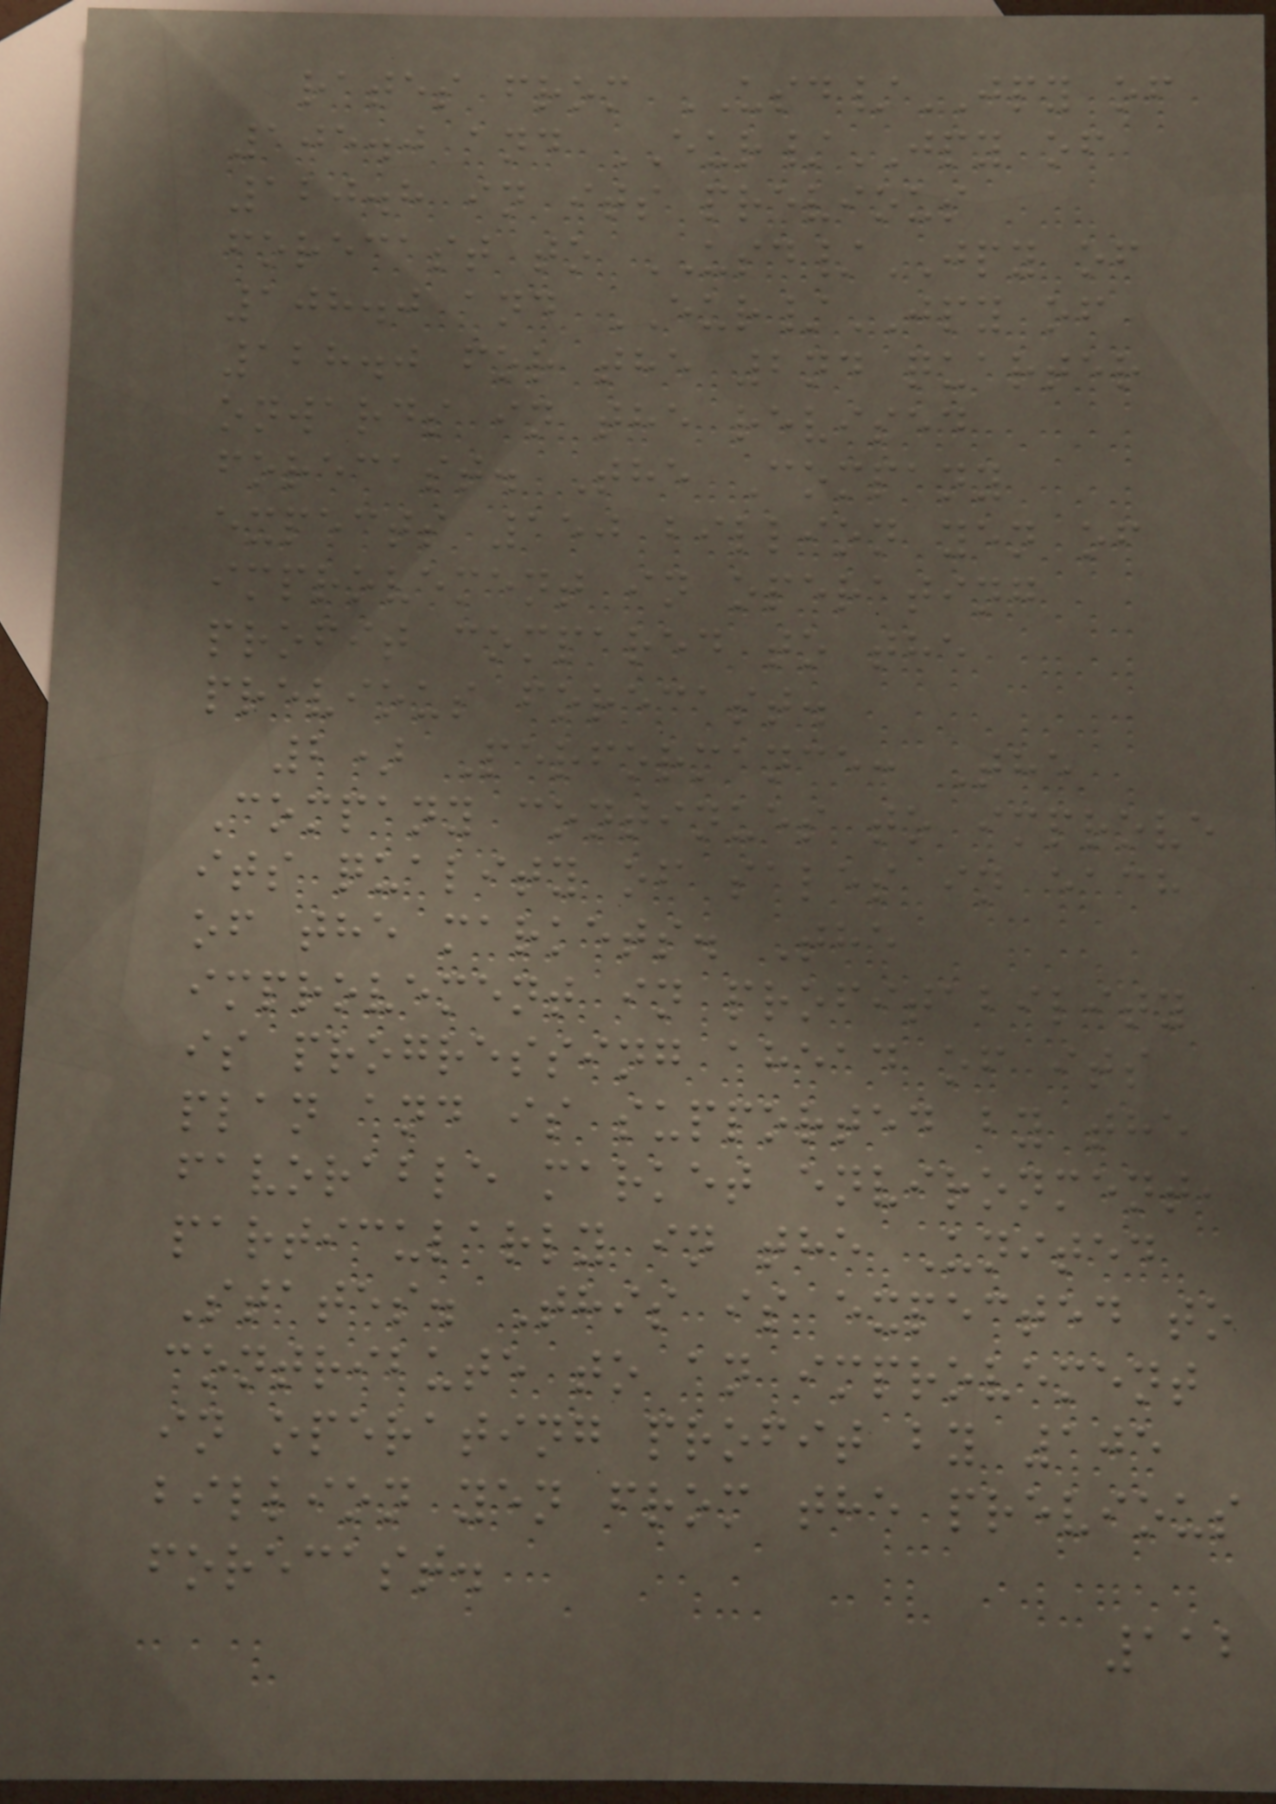rates from USD/JPY of
105.0 and EUR/JPY of
120.8 in its previous
forecast to USD/JPY of
108.0 and EUR/JPY of
128.0 for the 2nd quarter
onwards in the revised
forecast. The Company
expects 150 billion yen of
improvement in operating
profit compared to the
previous forecast.
2) Performance: The
Company continues to improve
its quality of sales in each
of the markets. The
improvement in profitability
is progressing ahead of its
plan and is supported by the
favorable market environment,
particularly in the United
States. This is expected to
contribute to an improvement
in operating profit by 105
billion yen from the previous
forecast.
112
